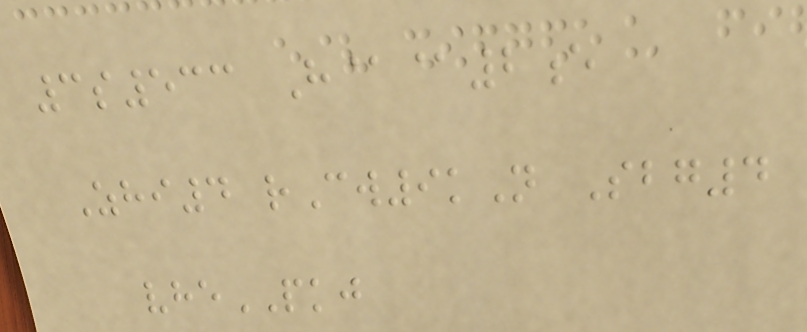3s533 H@@2e
Zhi4 rCw9kN Sbg4
vhePKJ
